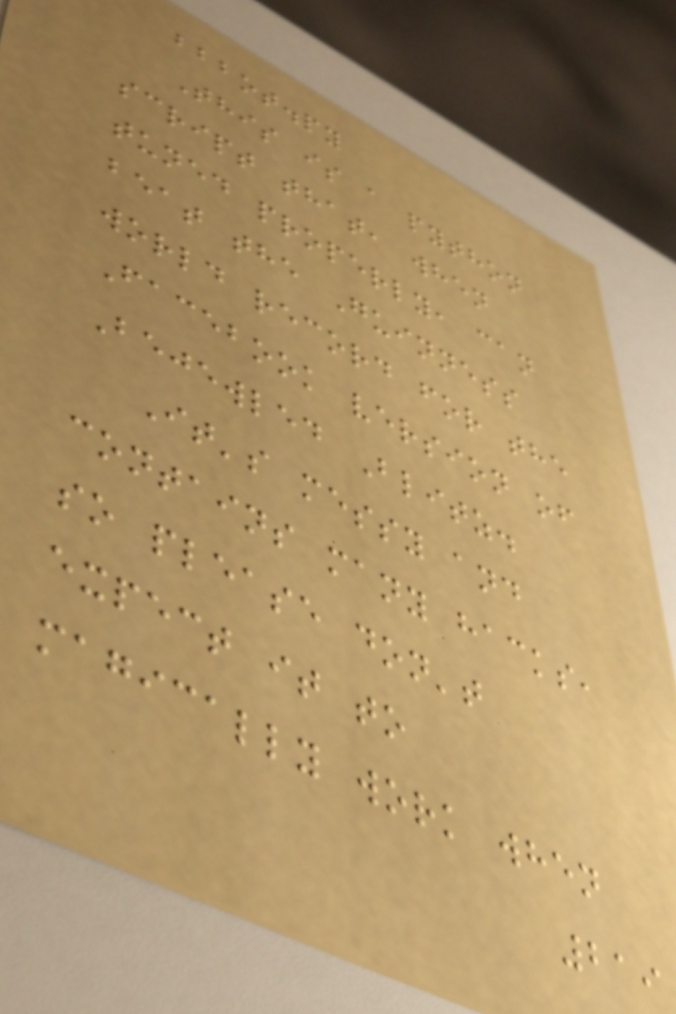bbbot.py
This is a python
script that, when
tuned properly, can
beat the Guinness
world record for the
Facebook version of
Bejewled Blitz.
It's messy and
contains many hacks,
so please don't
expect it to
magically work when
219
